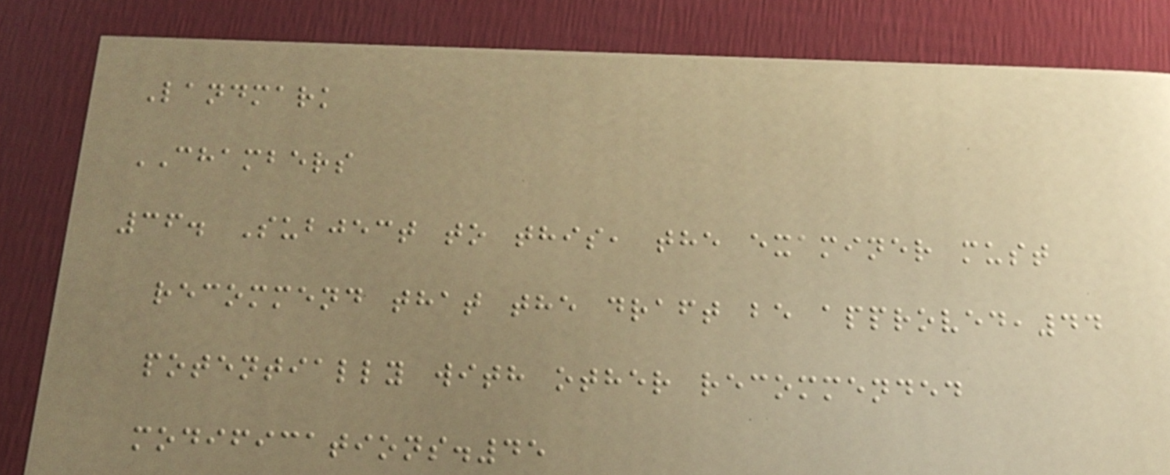Landmark
CHAMBERS
36. Subject to this, the examiner must
recommend that the draft be approved,44
potentially with other recommended
modifications.45
